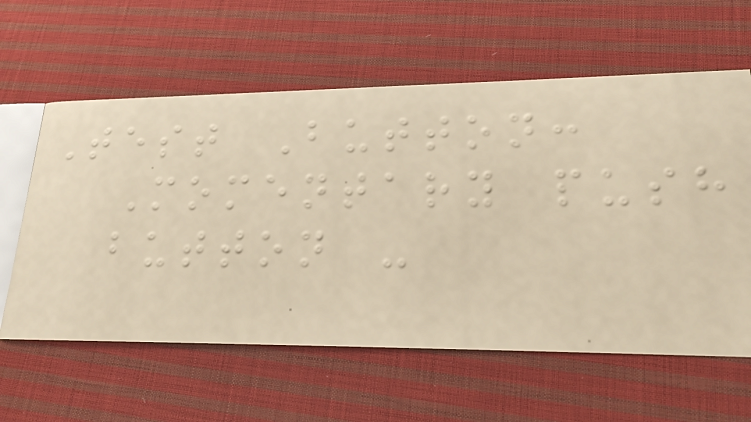Test Button:
Momentary push
button -
